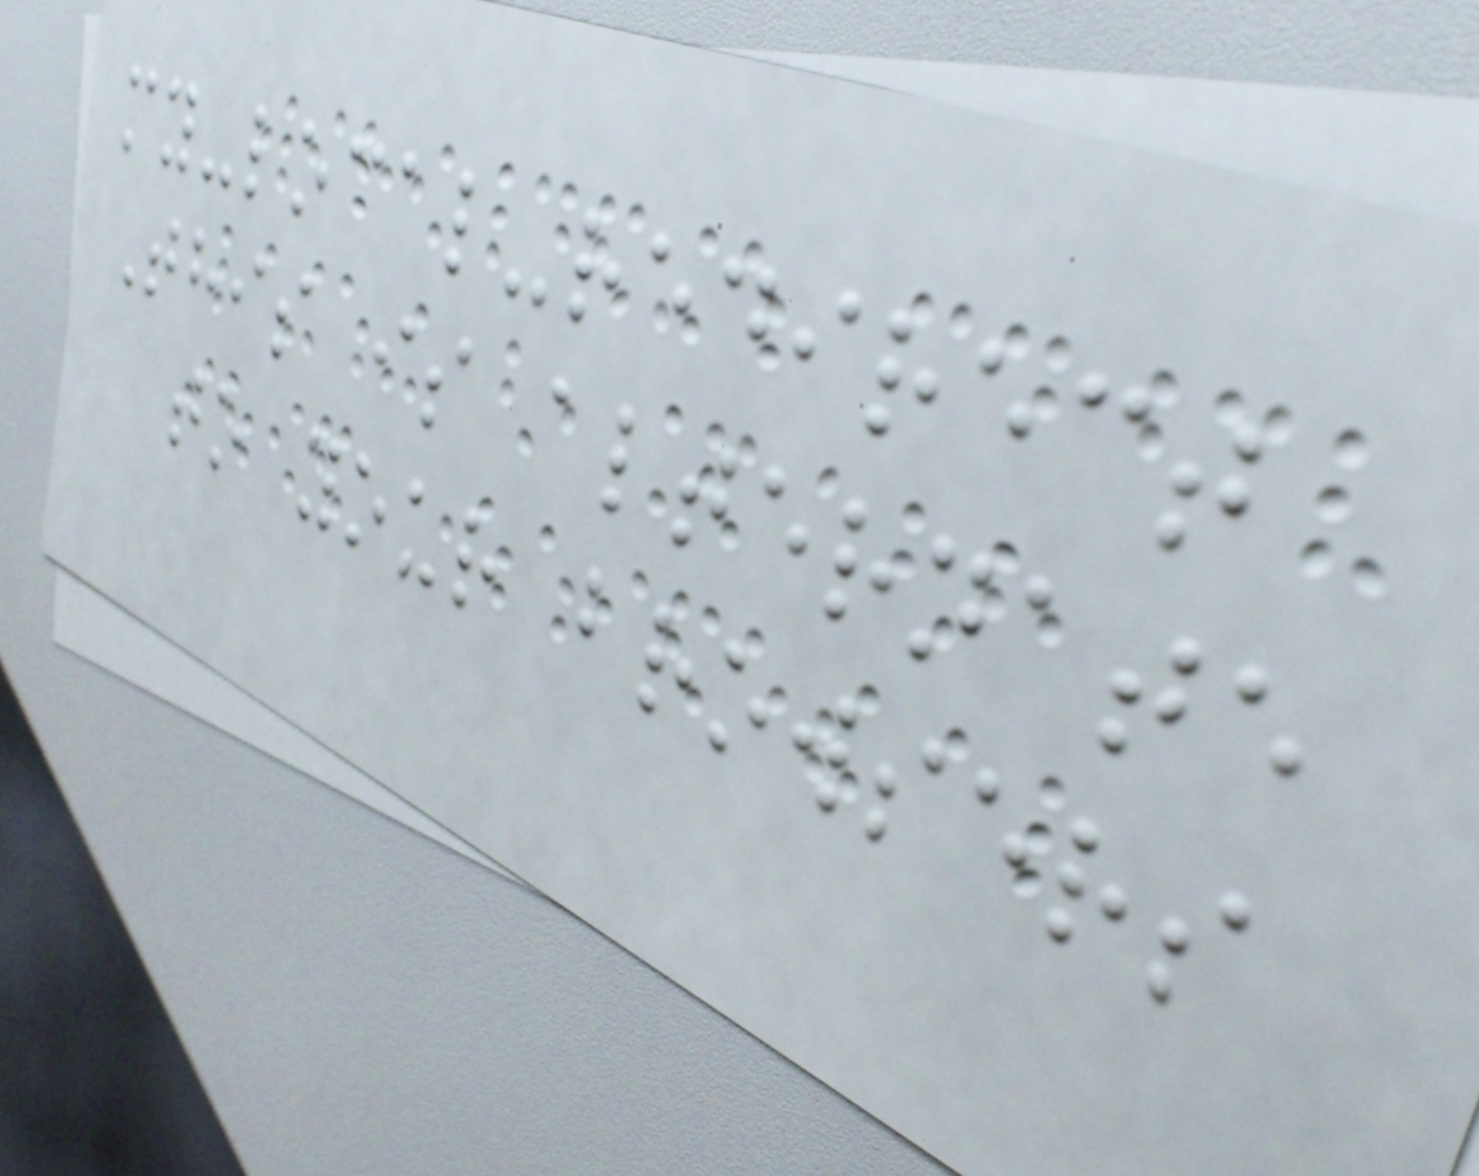my-local-redirect
This is alternate
to your browsers
